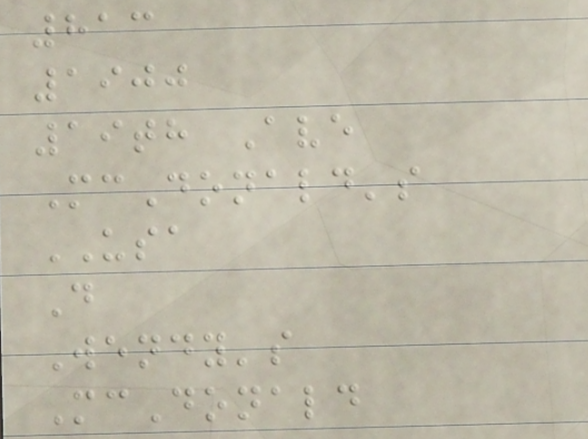813
1900
19th Ave
McDonald's
USA
D
Wendy's
McDonald
